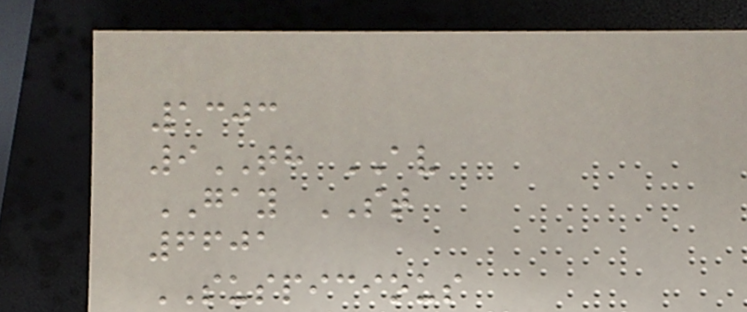1303
9TH AV
GAY ST
6601
SUSPICIOUS
